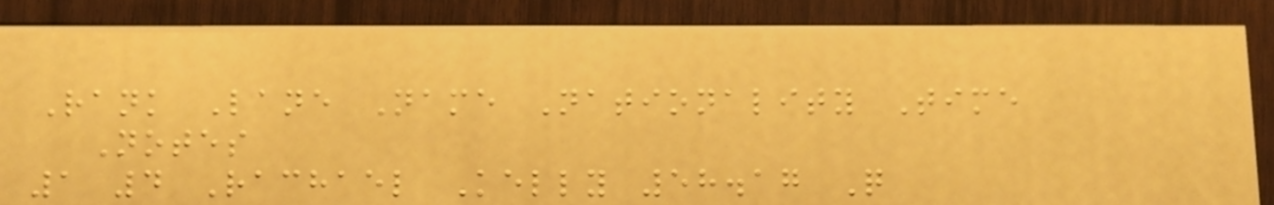Rank Lane Name Nationality Time
Notes
1 4 Rachael Kelly 58.17 Q
